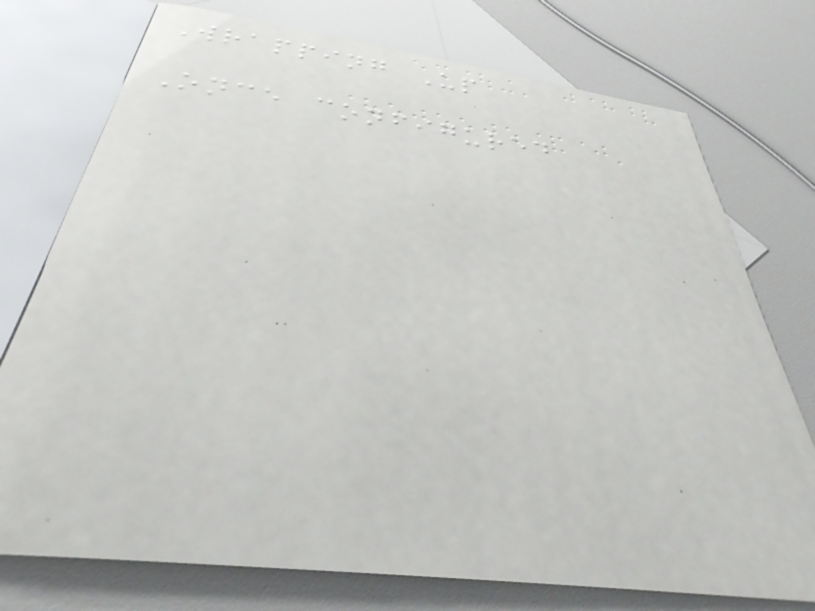Wrapping Up
Once configured
